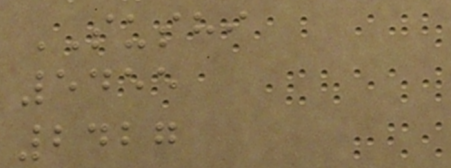SUSHI
5455
2427
